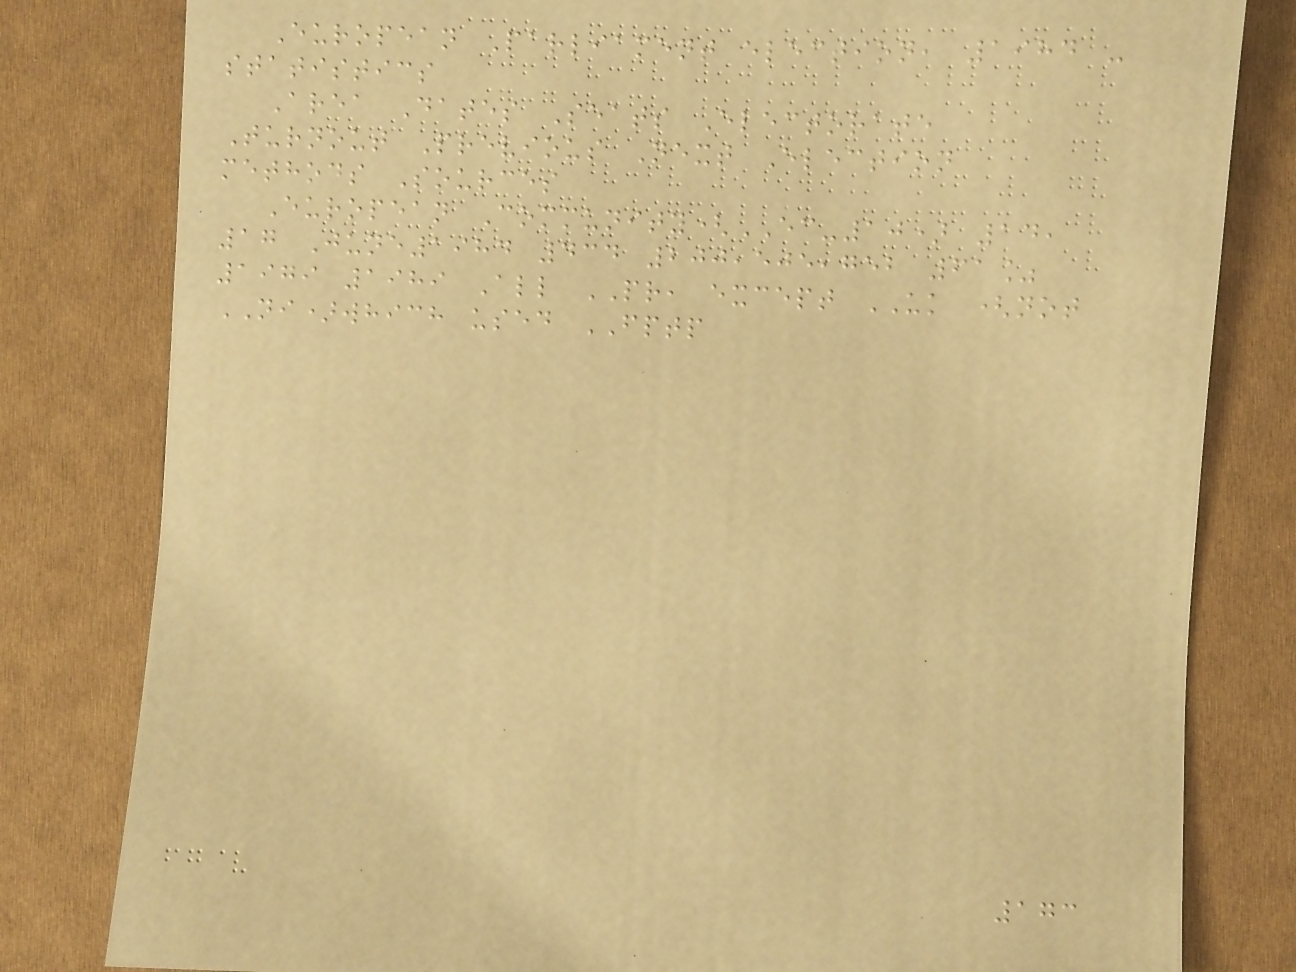European Parliament election, 1984 -
statistics
Area Dates Seats Electorate
Turnout Previous Next Election
methods Sources
European Community(EC-10) 14,
17 June1984 434 200,505,752 61%
1979 1989 All PR, except UK (not
NI)which used FPTP
173
